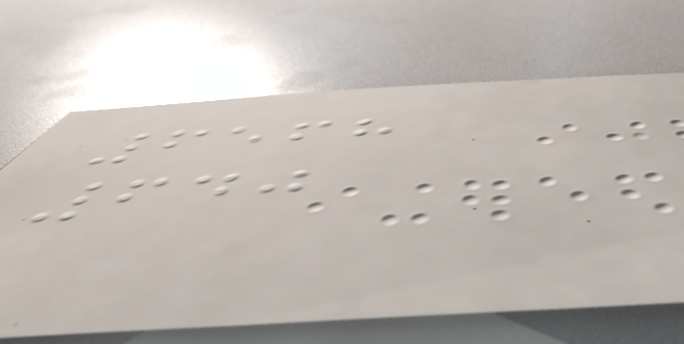6568
640
